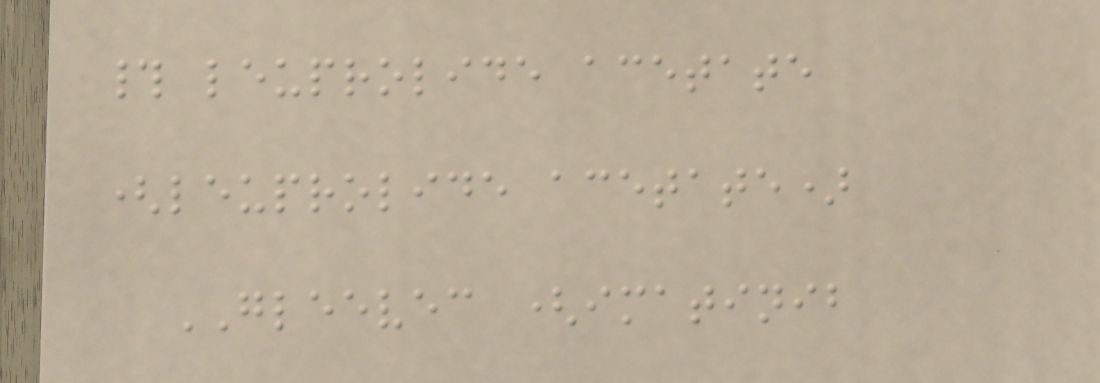# leuprolide acetate
(leuprolide acetate)
GLEEVEC (imatinib
